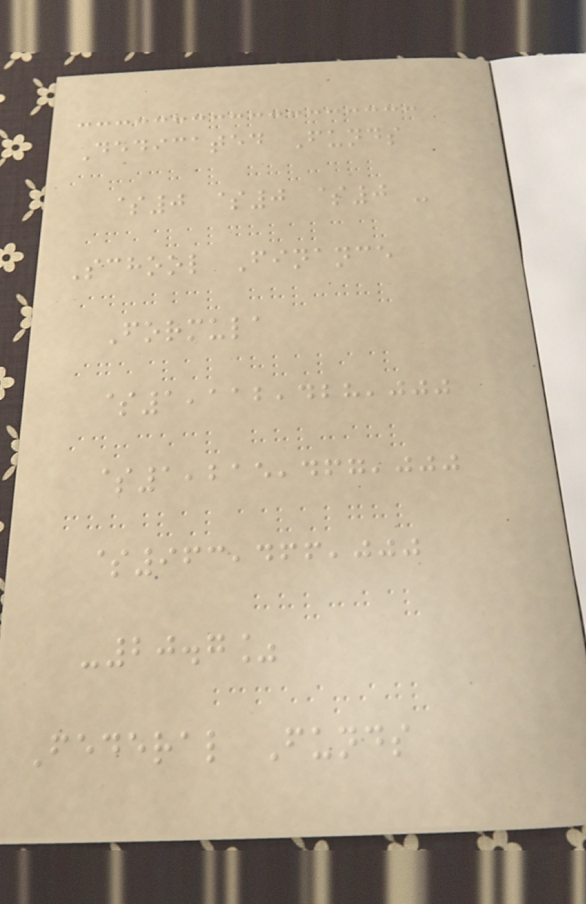Dedicated Funds
$0 $0 $0 -
School Finance
Formula
$1,112,428,000
$1,215,467,000
$963,466,000
-20.7%
Federal Funds
